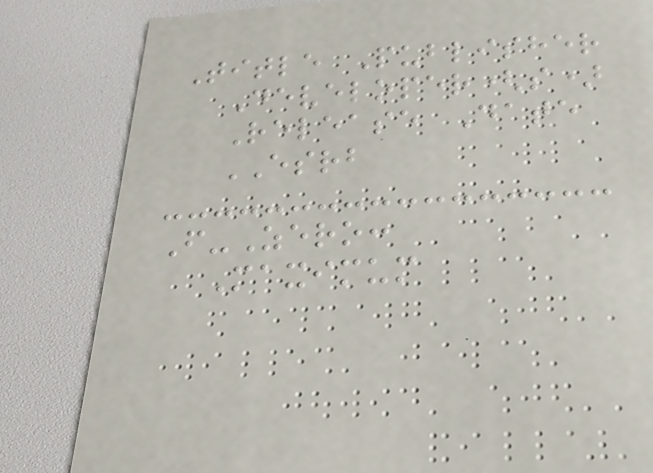Title Publisher
Developer(s)
Release Date
ESRB
F-Zero:
Maximum
